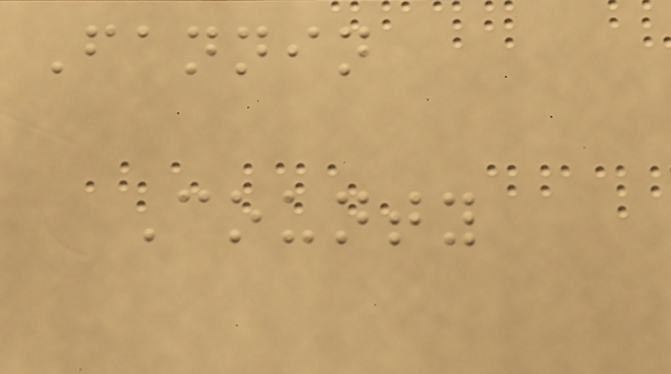Fannin
County
